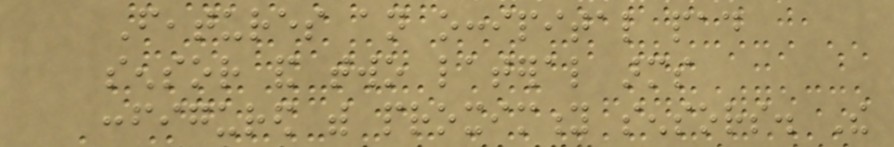Features an occipital pad
sensor and two lateral arms
configured with proximity sensors. The
